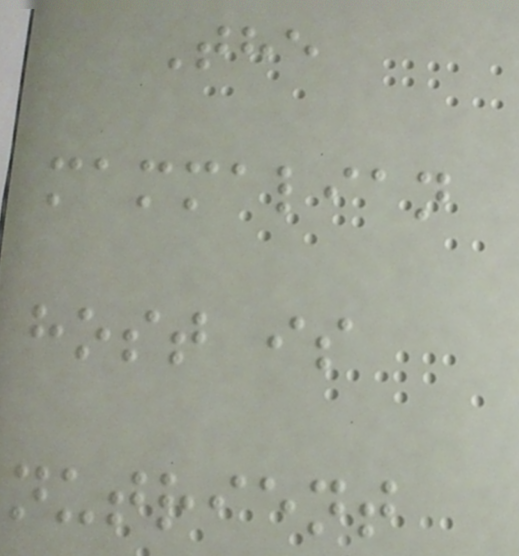The
mammalian
host is
nutrient
